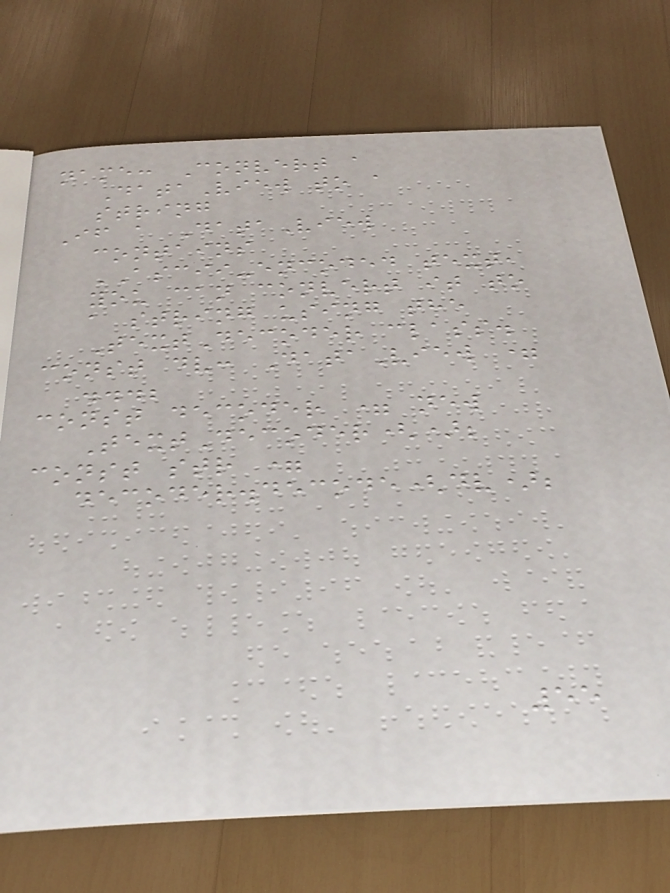name: Convert a
DataView to a
string
If a DataView
contains
ASCII-encoded text,
you can convert it to
a string using the
TextDecoder class.
const dv: DataView =
...;
const decoder = new
TextDecoder();
const str =
decoder.decode(dv);
55
